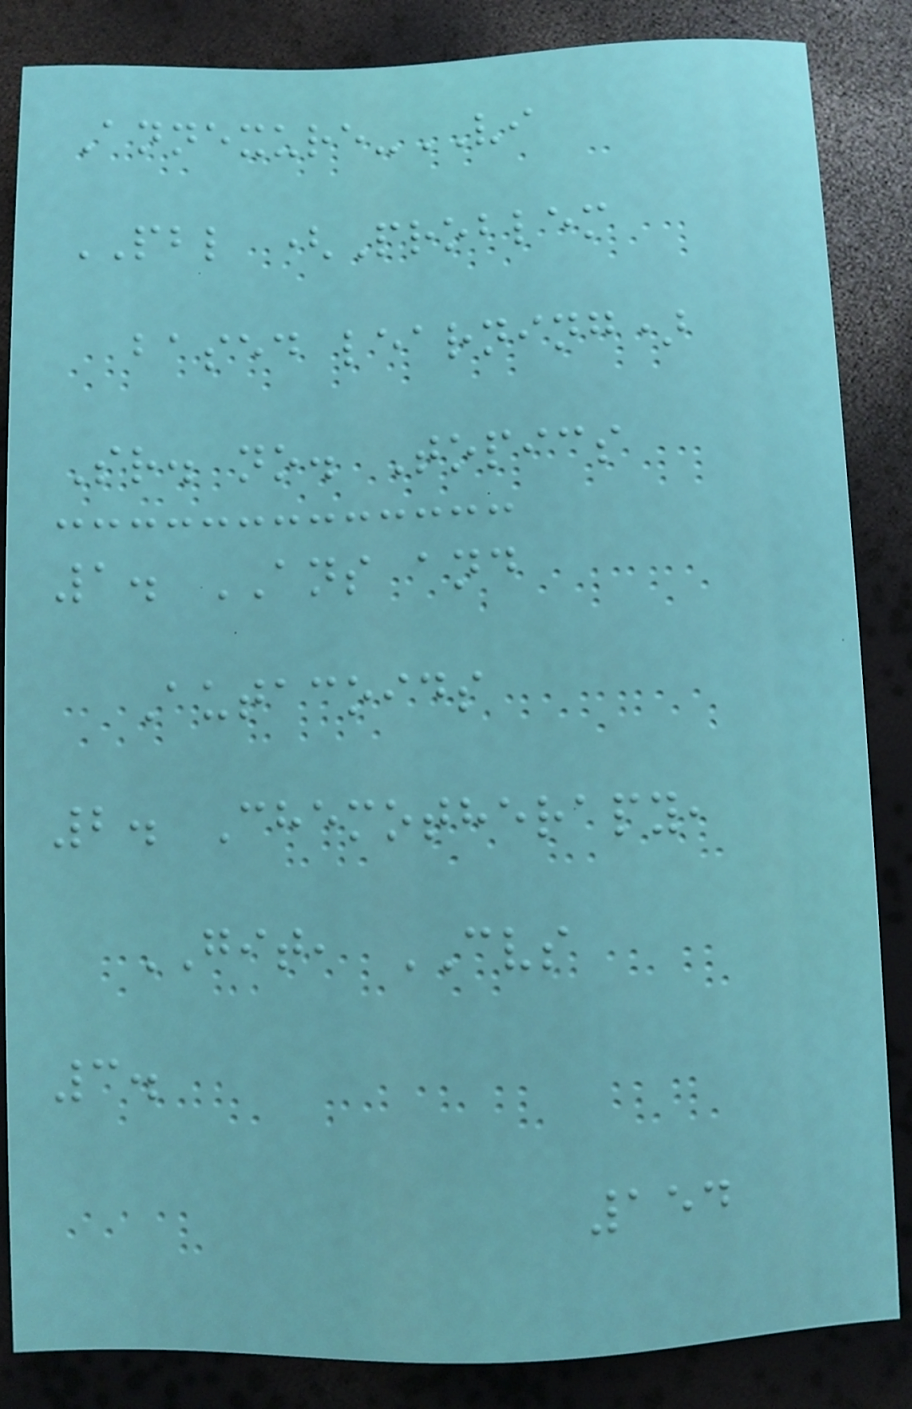Annexure-VI
PBL (Problem
based learning)
Sr. no. Topics
1. ANS and
Autacoids
2. Chemotherapy,
GIT, CVS
3.
154
